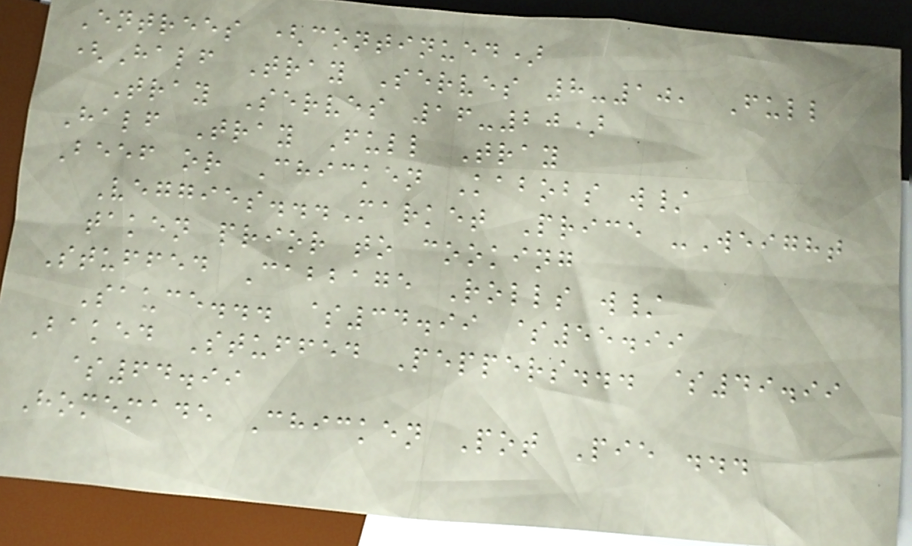Entrees (continued)
(Half Tray Serves 8-10, Full
Tray Serves 16-20)
Half Tray Full Tray
Beef or Chicken Kabobs w/
Veggies...Market Price -Weight
taken prior to cooking
Stuffed Cabbage Rolls w/
Sauce... $34.99 $55.99
Baked Stuffed Peppers... $49.99
$64.99
Homemade Chicken Pot Pie ...
